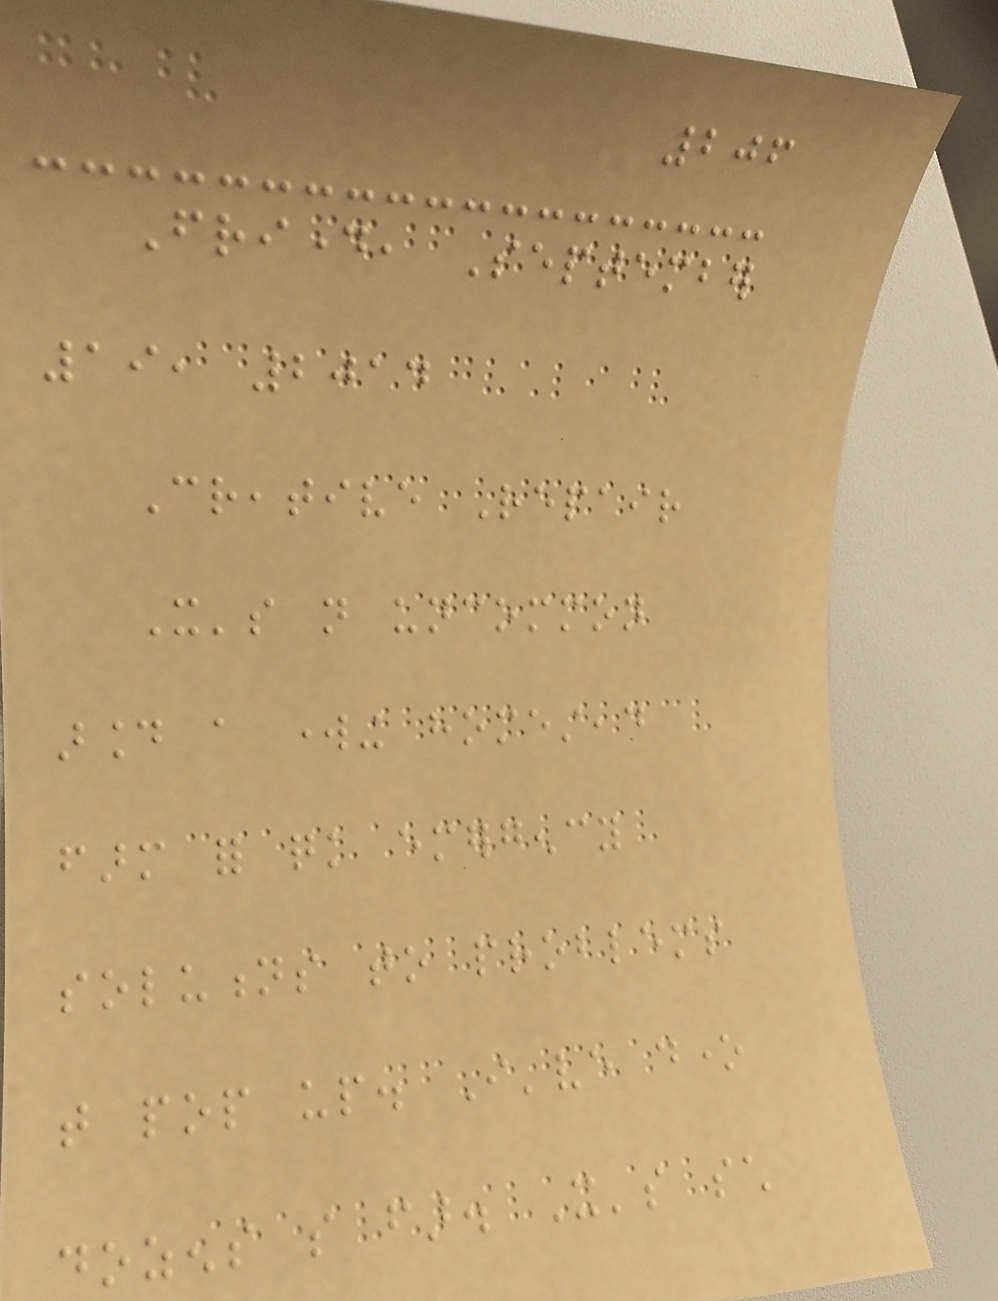206
Friday, September
19, 2014
Creative Repair
It's not uncommon
around a working homestead
farm for quick emergency
solutions to problems
that pop up. I've done
dozens so far. It's such
